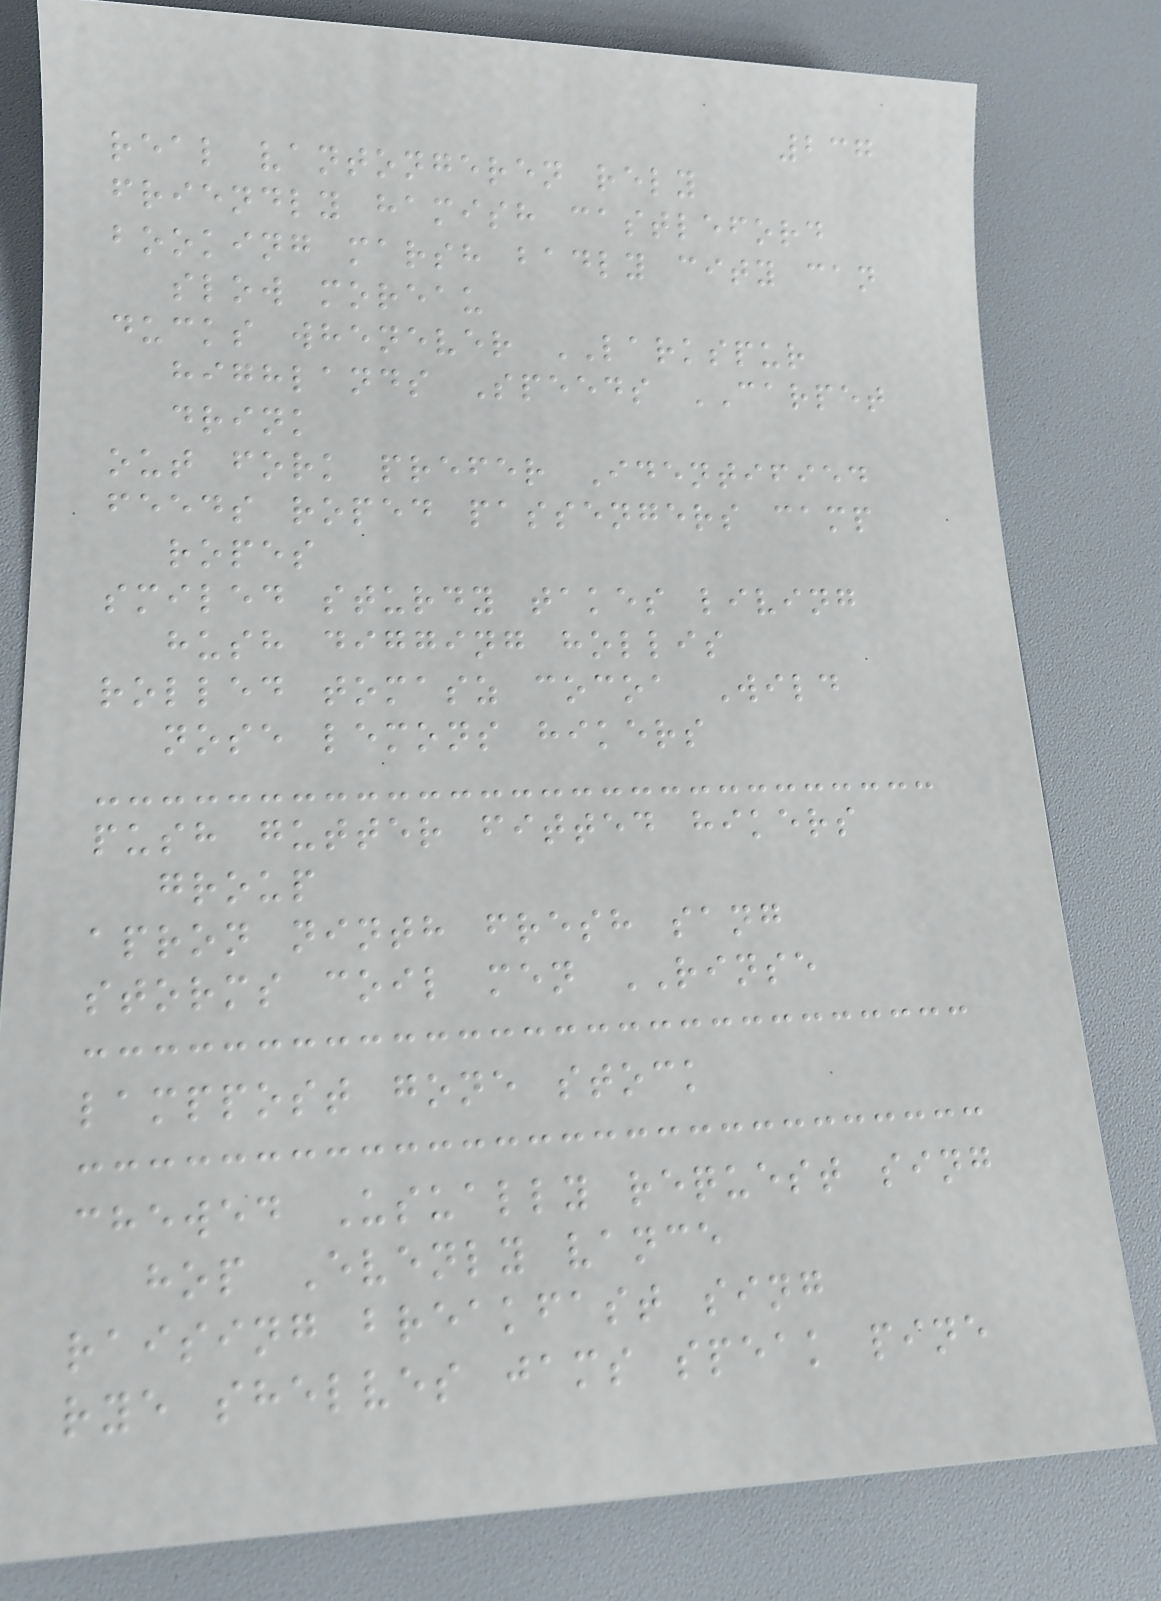237
real vantongeren rely
friendly hamish castleford
booking marsh badly city can
slow moreau
ducks whenever LARKSPUR
highlands Speeds CARPET
drink
out fork prefer Identified
feeds roped passengers camp
ropes
smiled sturdy takes living
hush digging hollis
rolled tomasz cocoa Wild
nose lemons hikers
push gutter fitted hikers
group
apron ninth fresh sang
storms coil men RINSE
lamppost gone stock
chewed Usually request sing
hop Evenly vance
raising breakfast sing
rye shelves jams speak pine
